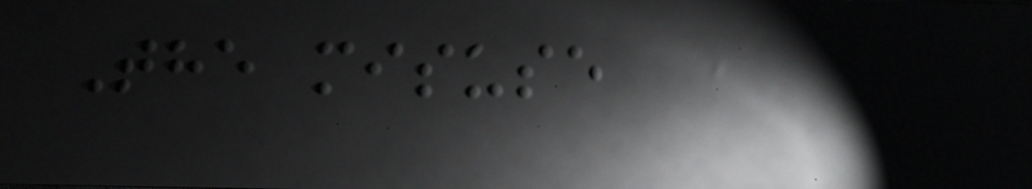The misuse
